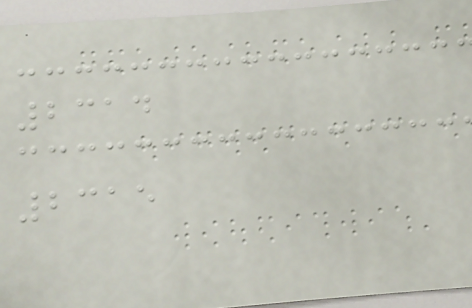2314
2315
